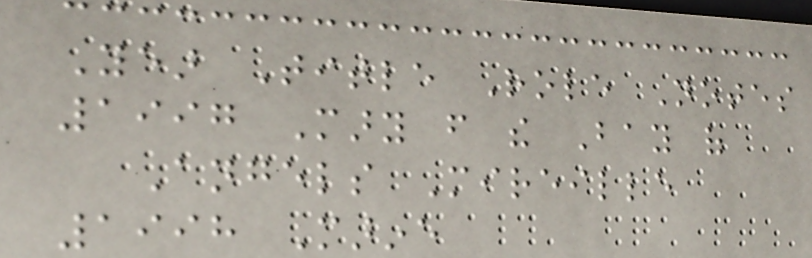Year Title Role Notes
1997 Mary from the Bay of
Angels Mireille
1998 Marine
